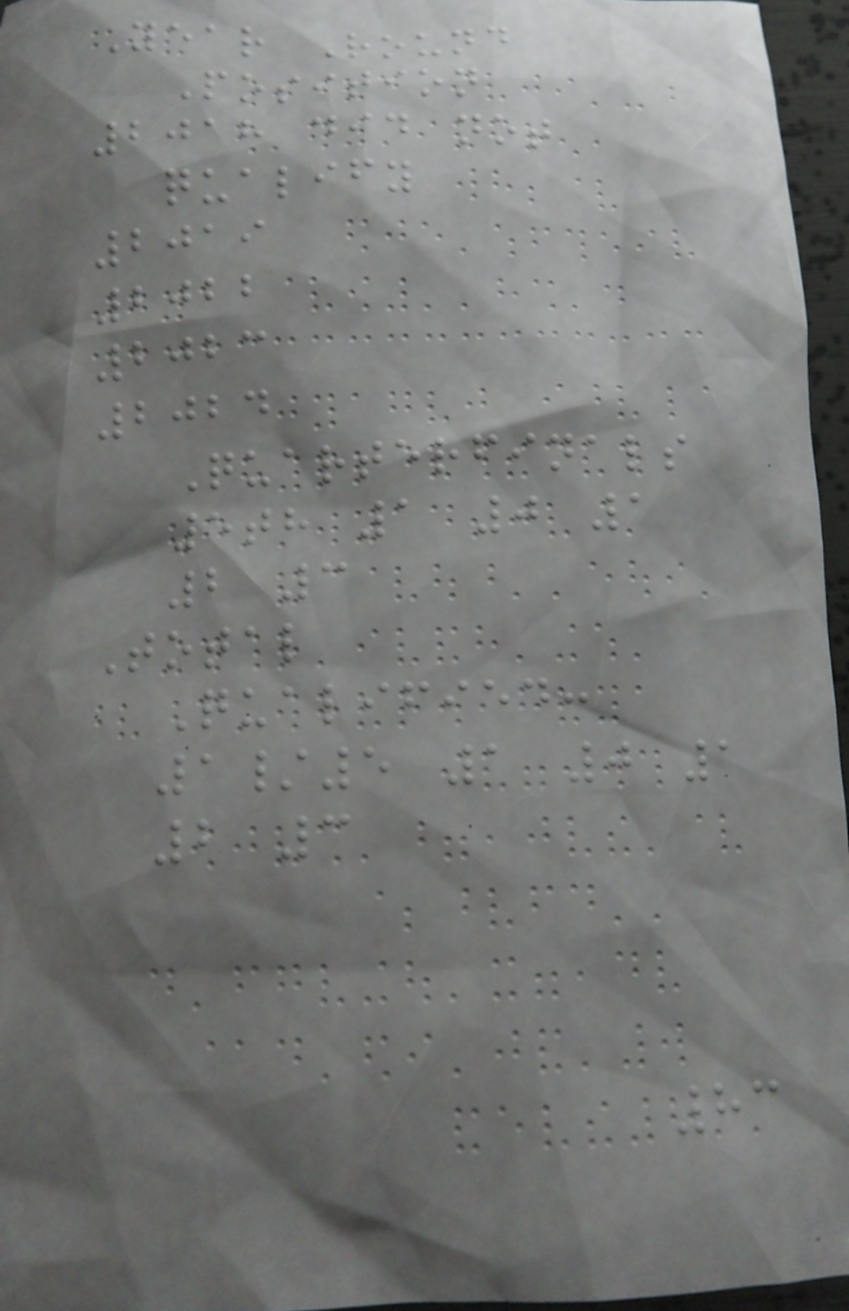Year Round
Position
2018 did not
qualify
2019
2022
2023
2024
Quarterfinals
5th 1 0 1
2 3
Total
Qualified:
1/5 1 0 1
2 3
83
